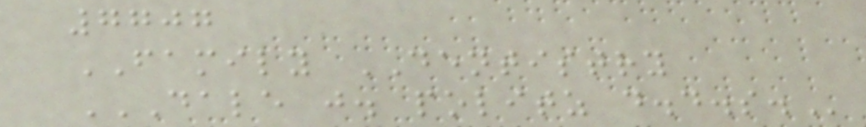7707
FAMILY DENTISTRY
DALE J. POLITZ D.D.S.
